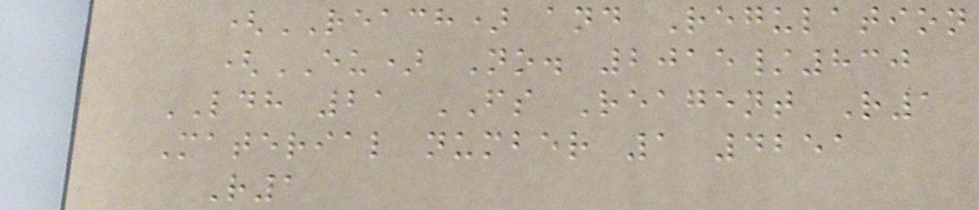(REACH) and Regulation
(EU) No. 2015/830
LDH 21 FS Reagent R1
Material number 1 4251
R1
